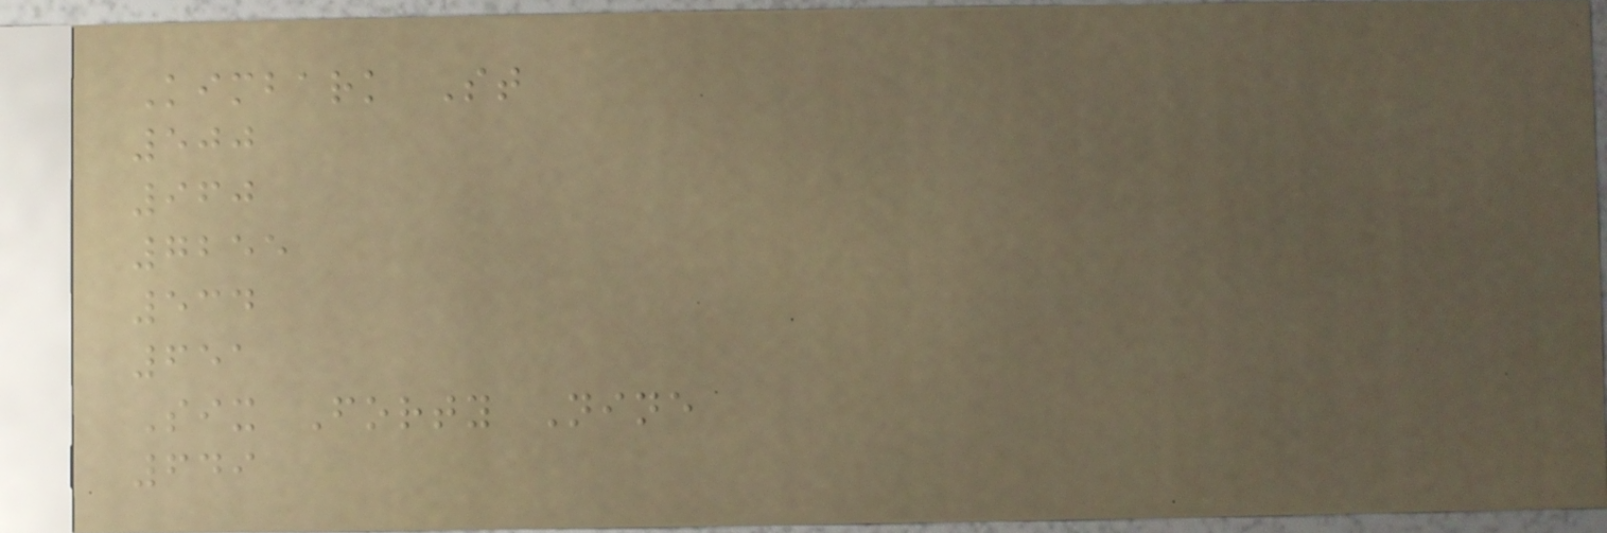Kimbark St
500
960
7255
534
651
Six Forty Nine
649
